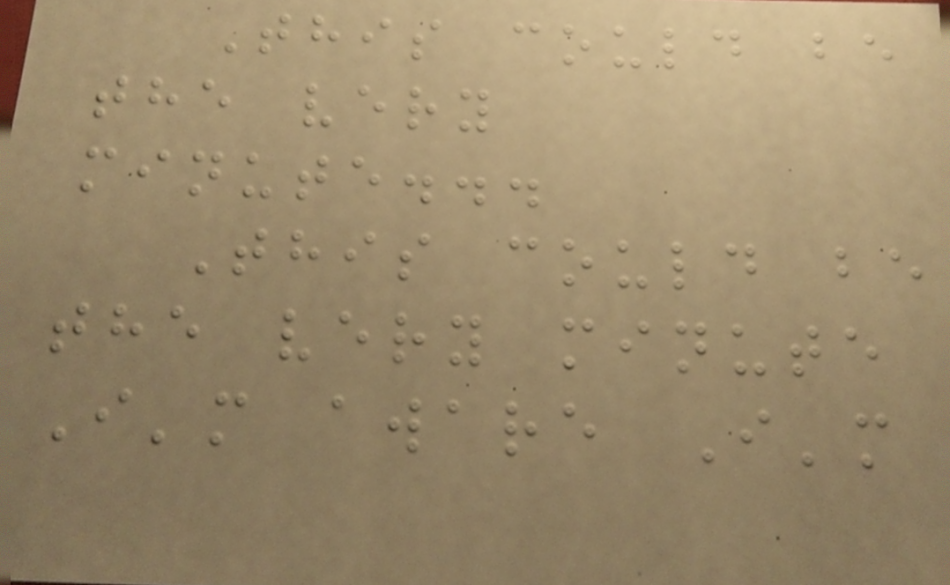This could be
the very
minute...
This could be
the very minute
I'm aware I'm
